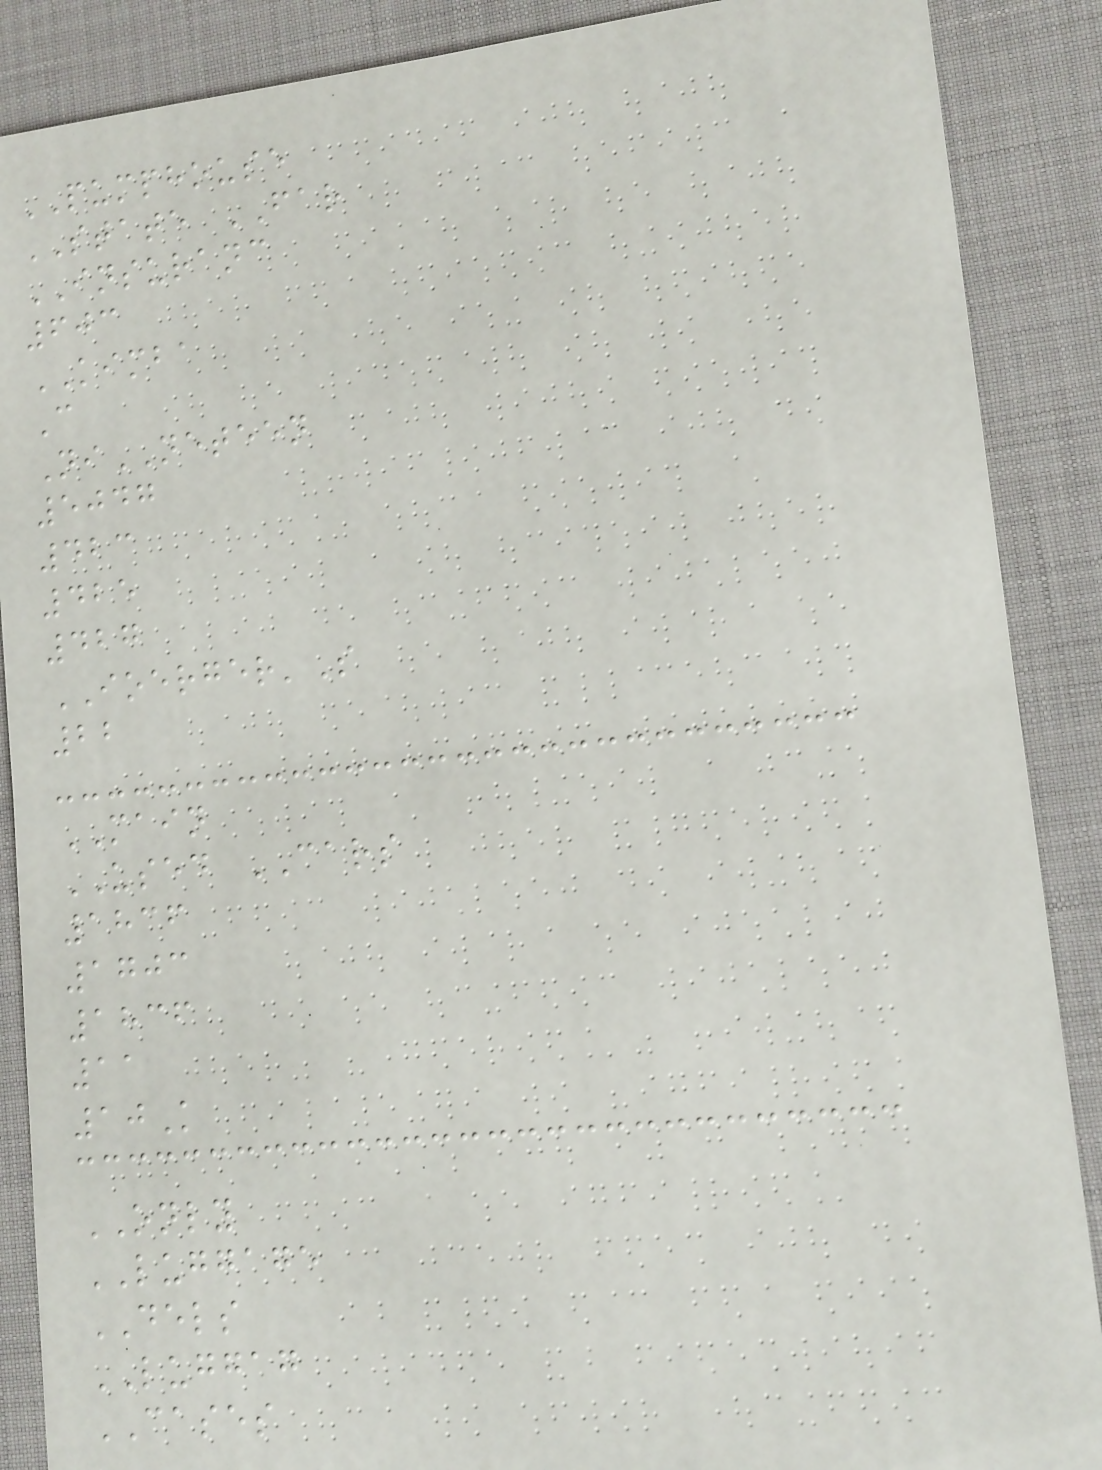PUMPHOUSE
STATE FAR
INSURANC
603
KIMBA
C
NiNETEEN
5047
423
425
427
IOERGER'S
22
MAIN
USED CARS
1836
1703
1836
11
10K
ONLY
LUGGAGE
DELS
LUGGAG
CASES
